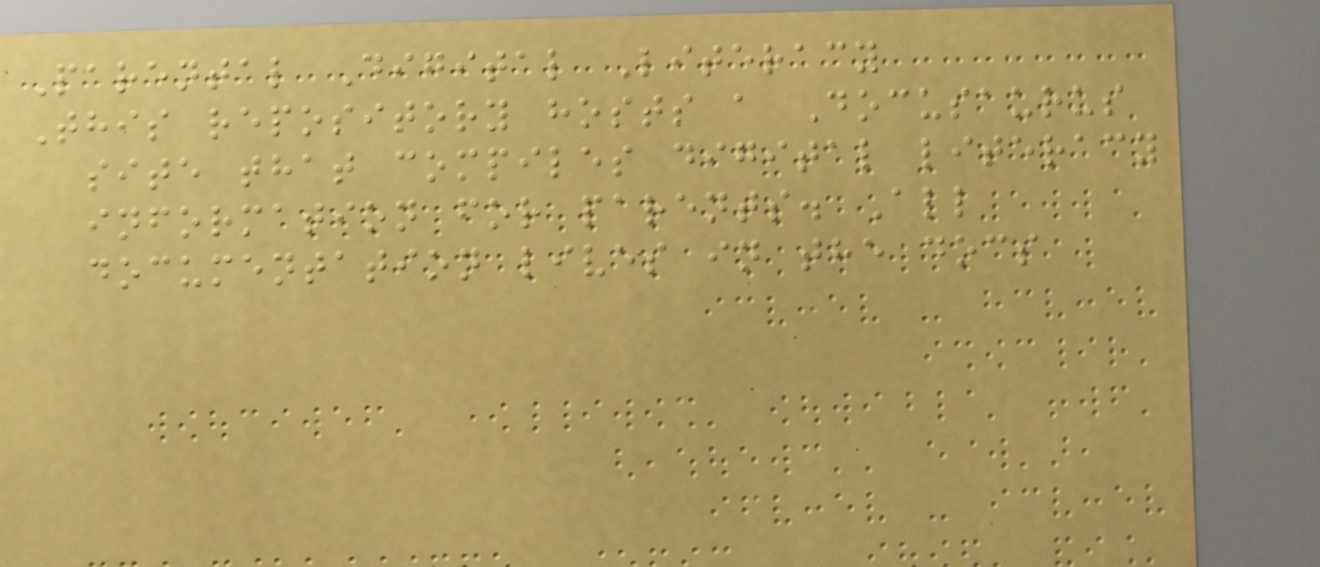Parental Digital Literacy
This repository hosts a Docusaurus
site that compiles digital literacy
information for parents. All
documentation lives in the docs
